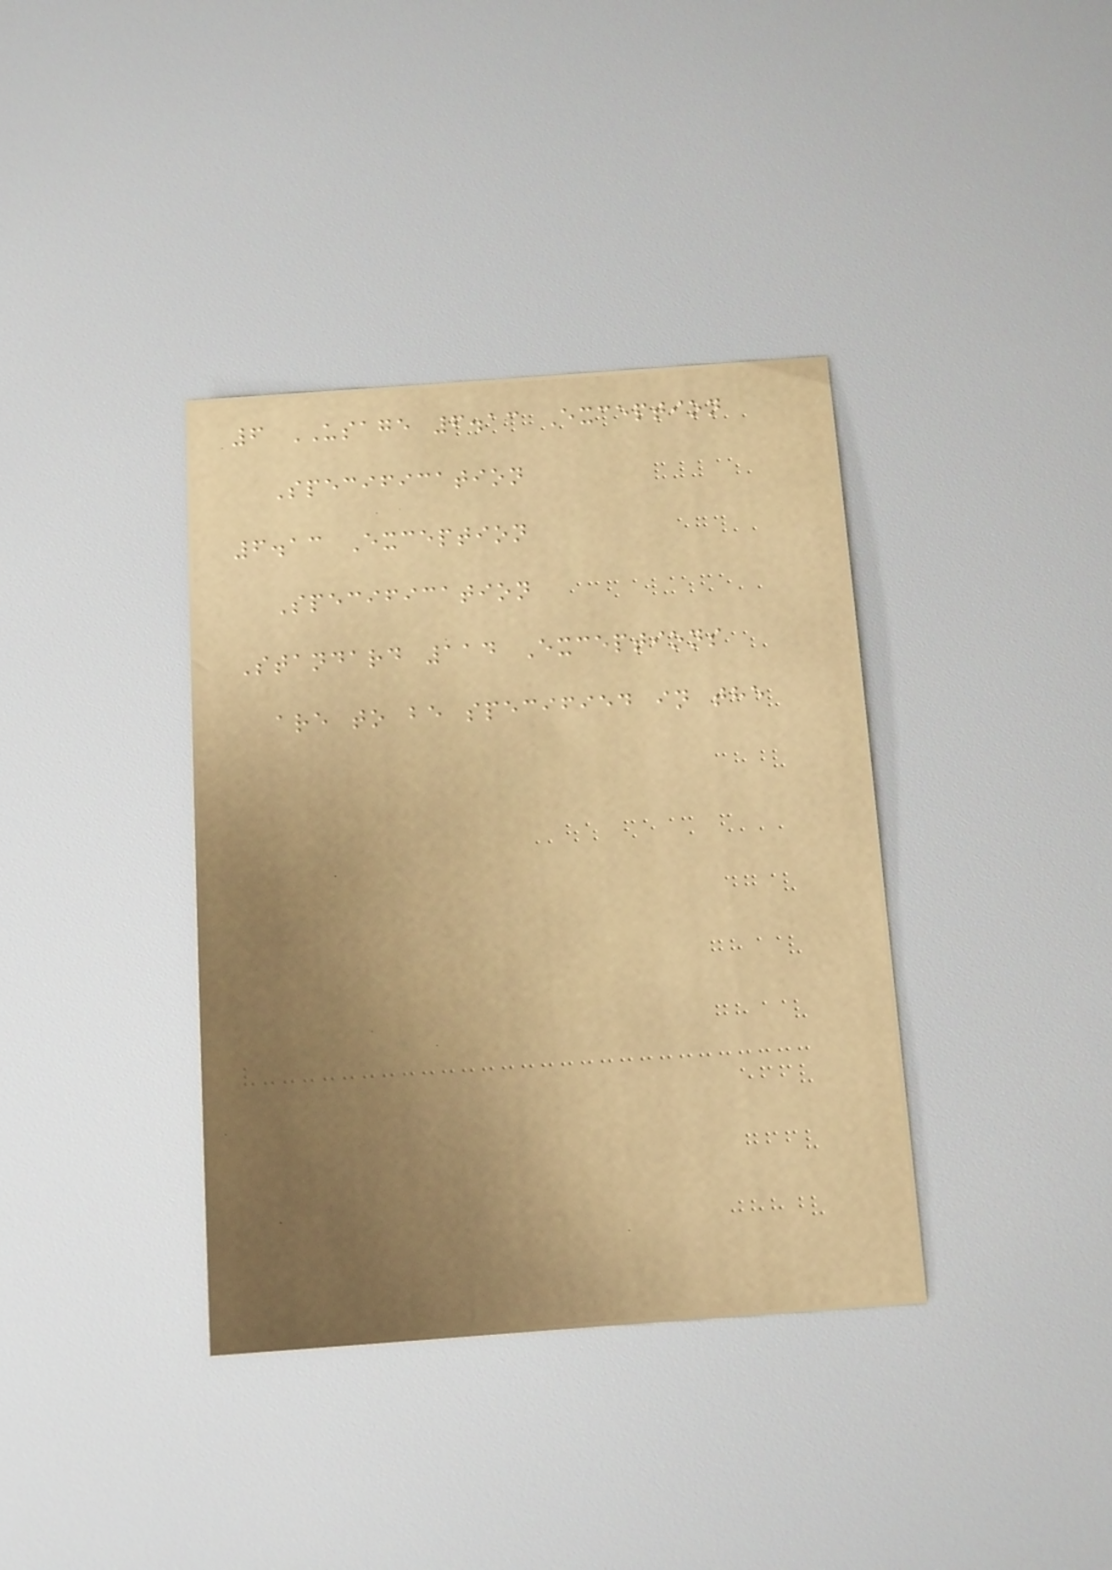6 USAGE 6.13 Exception
Specification
6.13 Exception
Specification
Standard 114 Exceptions
are to be specified in the
